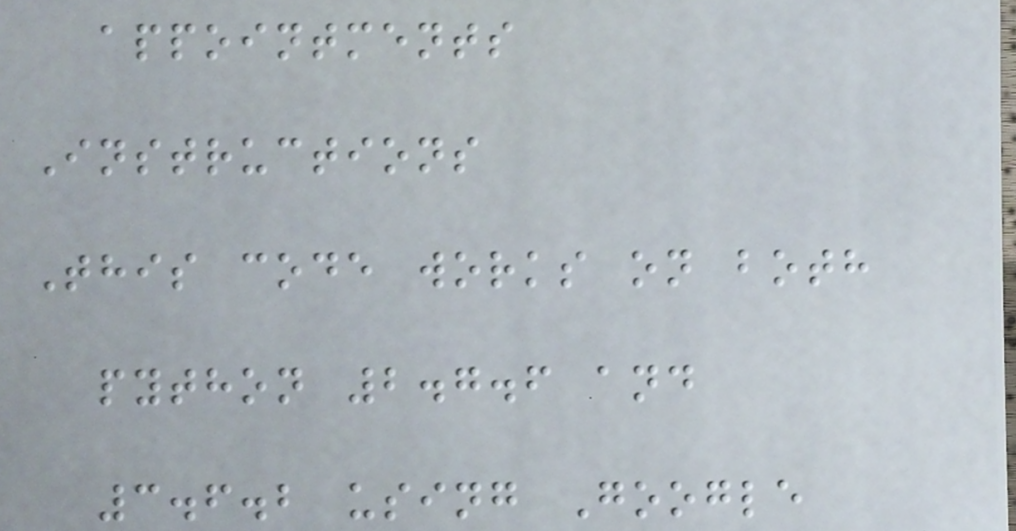appointments
Instructions
This code works on both
python 2.7.6 and
3.6.2 using Google
